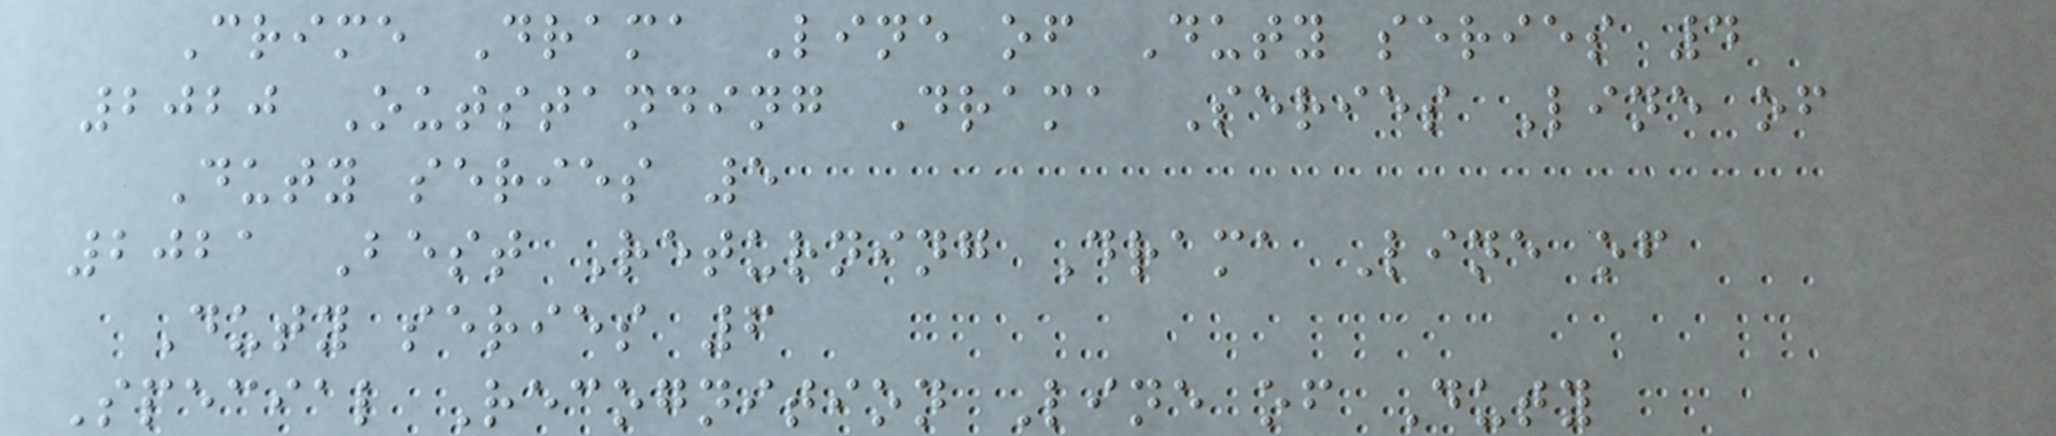Crime Drama Line of Duty series 4
2020 Outstanding Drama Series Line of
Duty series 5
2021 Best Returning Drama Line of
Duty series 6
Special Recognition Line of Duty
